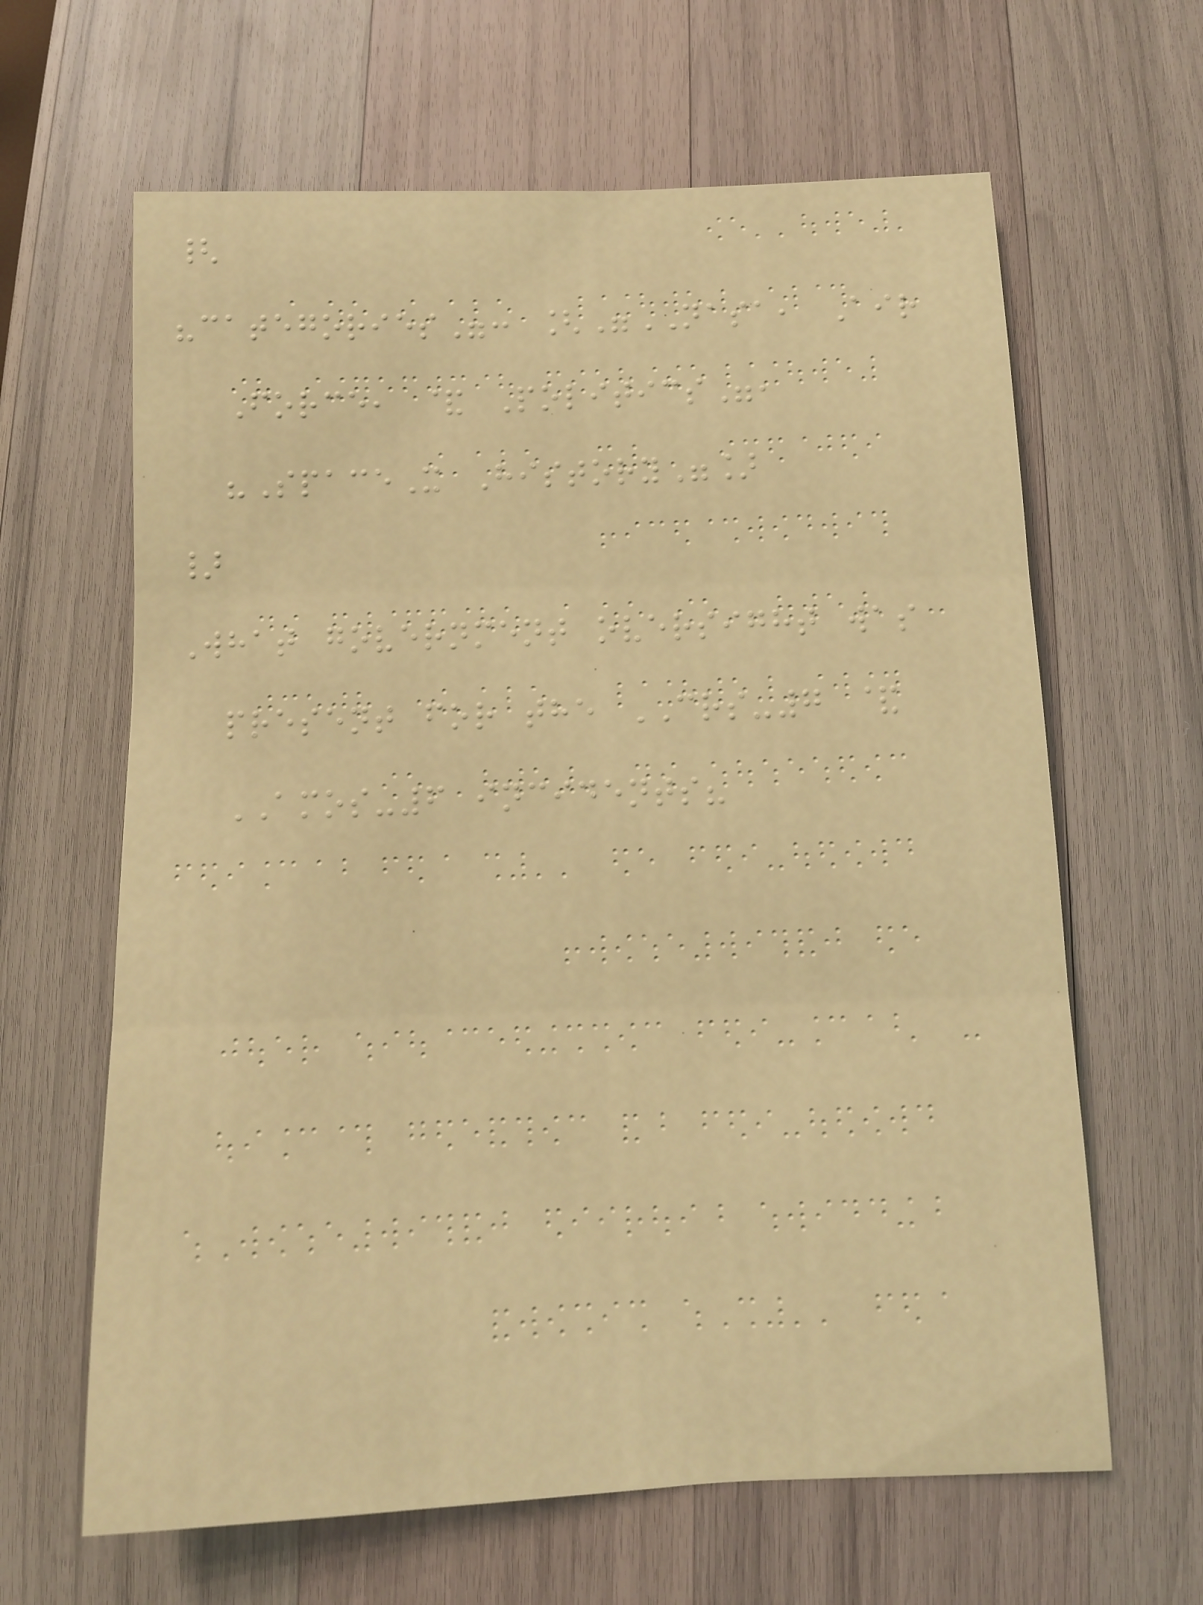{
"categories": ["NASA, Air
Force, & Politics",
"SpaceX History"]
}
What government oversight was
present for the CRS-7 &
AMOS-6 incidents?
